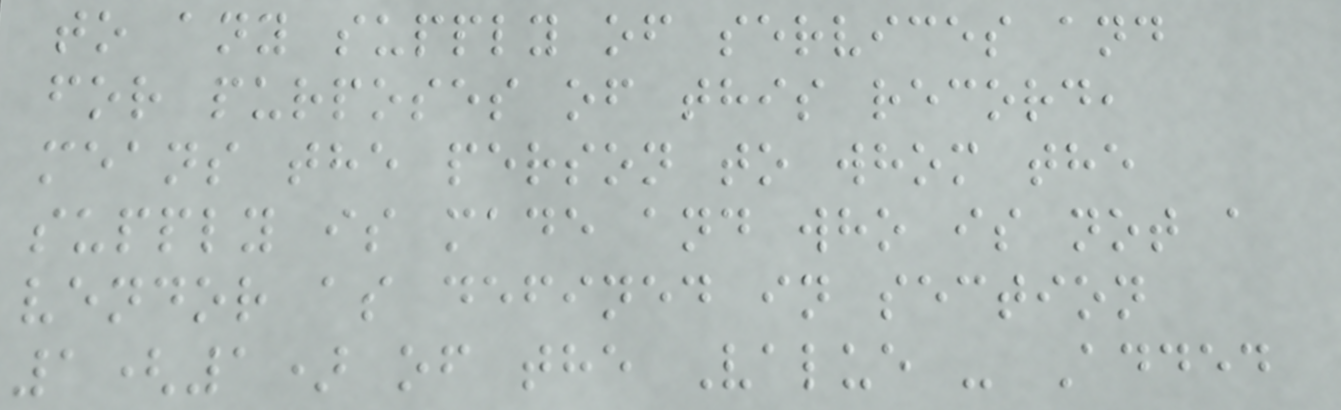to any supply of services and
for purposes of this record,
means the person to whom the
supply is made and who is not a
vendor as defined in section
1(1) of the Value - Added
